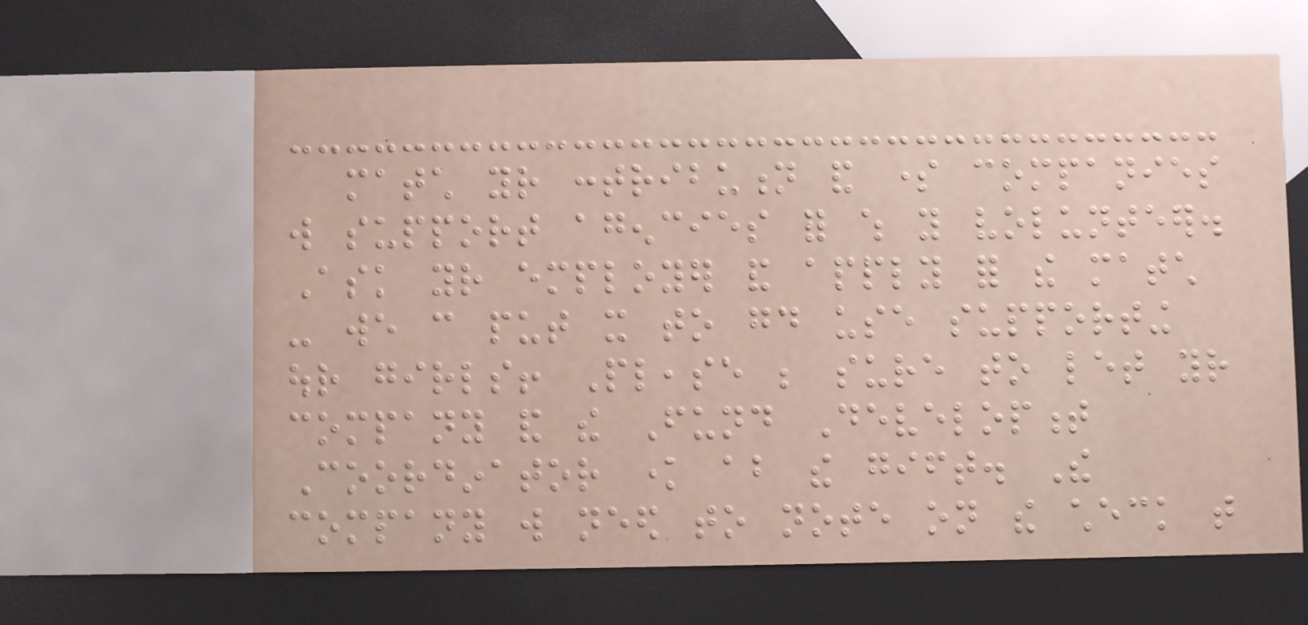match your contribution and some companies
will support agencies for which you volunteer.
Ask your employer and apply for the match
- we can put it to good use supporting
our girls! Please be sure to let your
company and the Fund Development
Coordinator know about the gift. The
company will need to note on the check that
